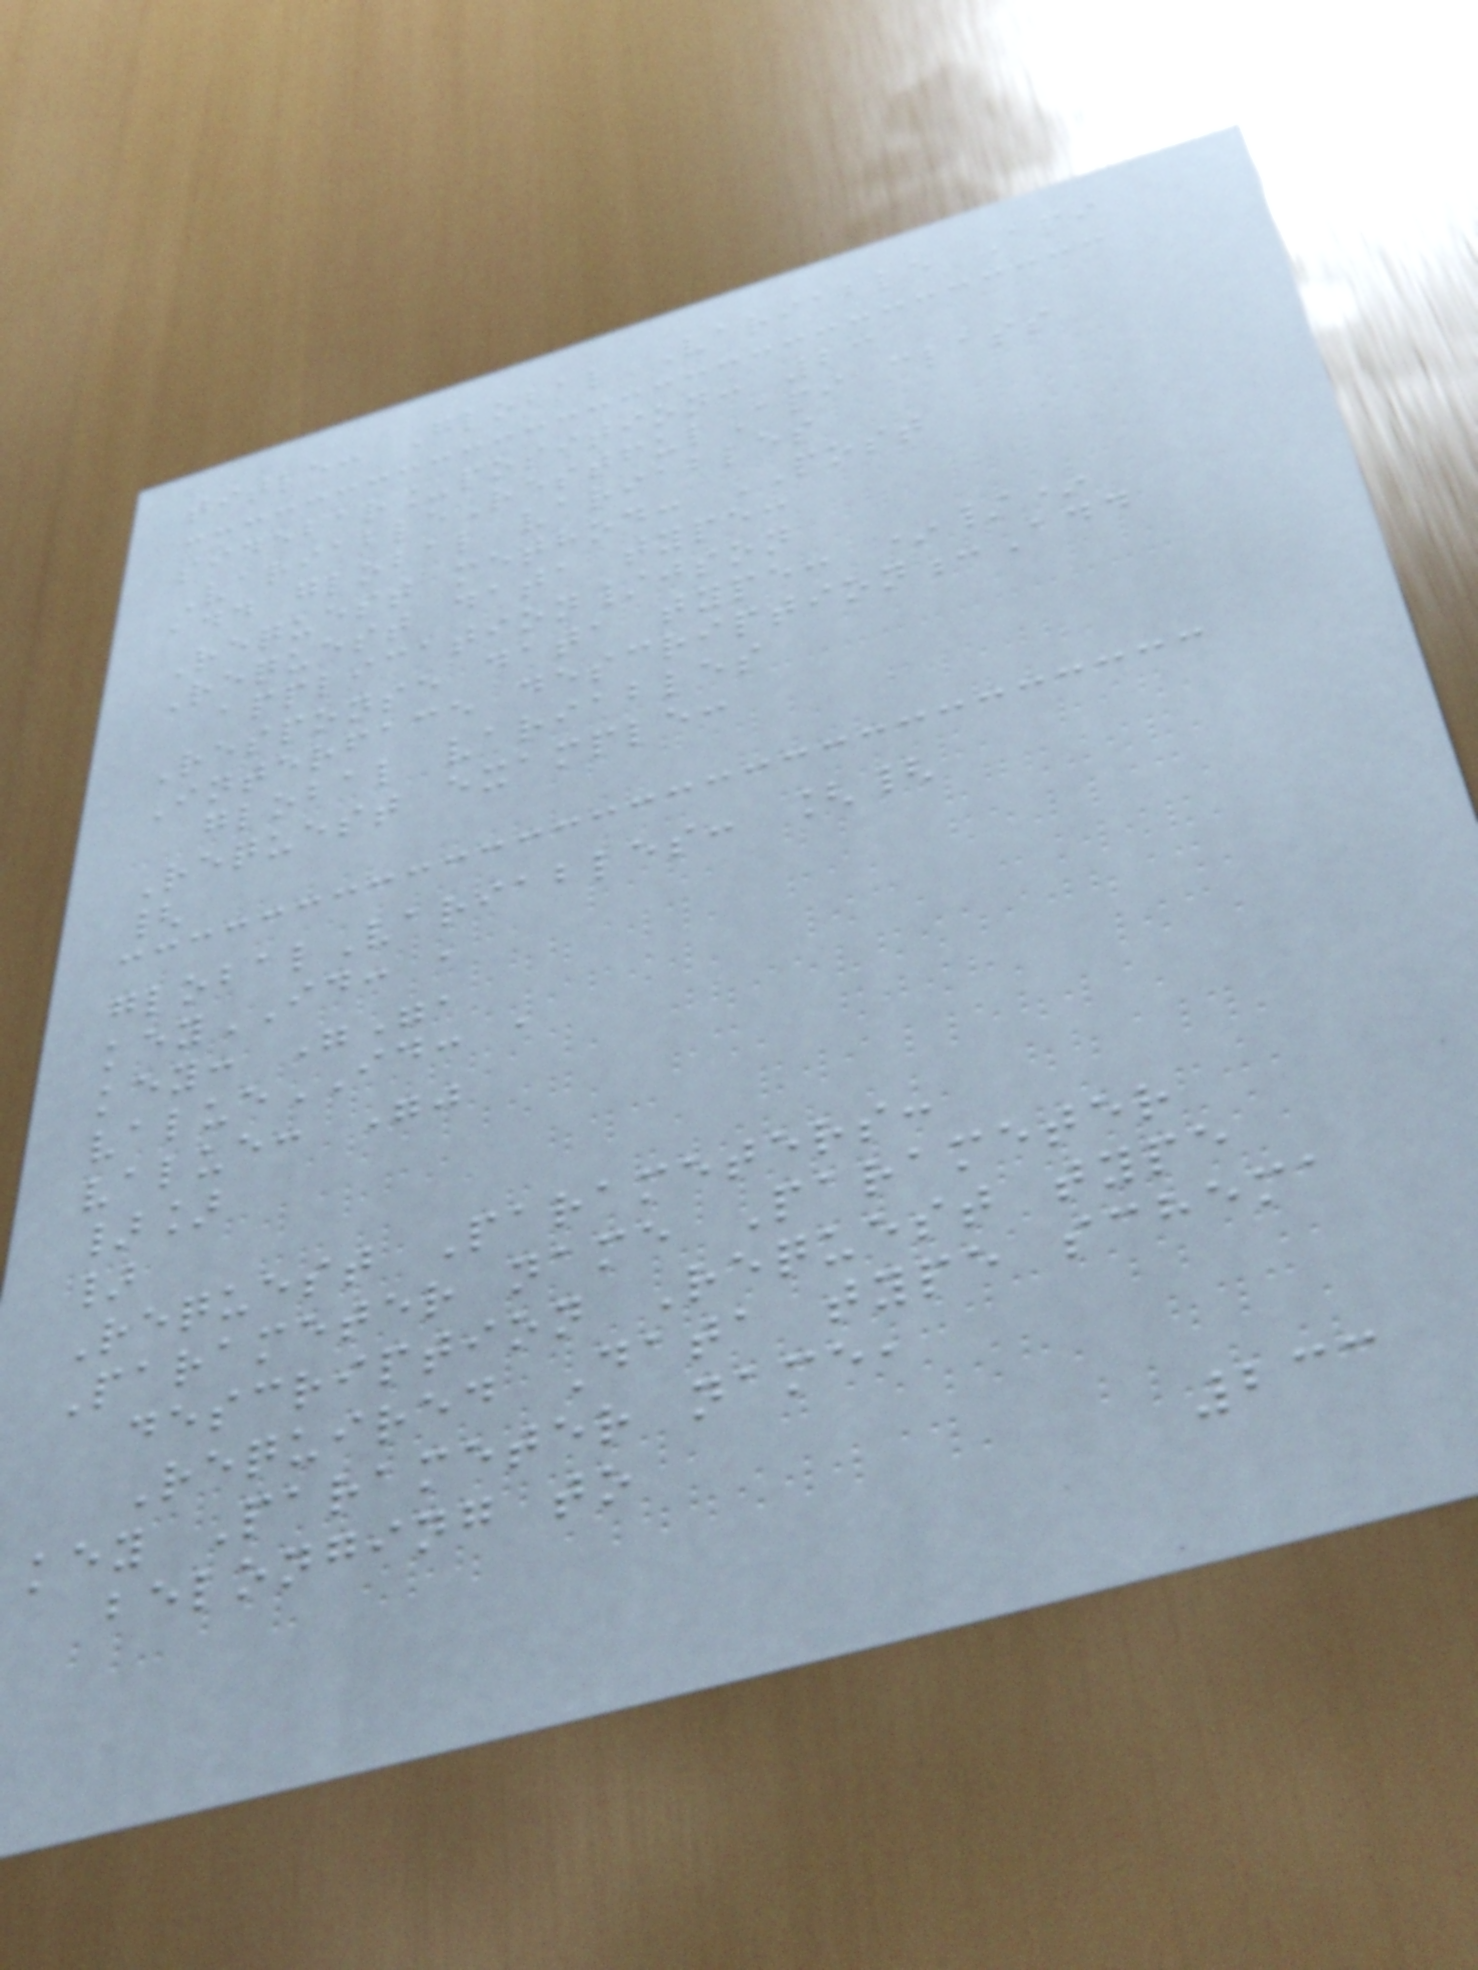title: Global Variable Api
sidebar_position: 23
VariableRestfulApi class
add global variables
Request method: POST
Request data type:
application/json
Response data type: */*
Interface description:Add
global variables
Request example:
{
globalVariables: [{
keyID: ,
key: "",
valueID: ,
value: ""
}]
}
Request Parameters:
Parameter name Parameter
description Request type
Required Data type schema
key Parameter name,
belonging to
233
